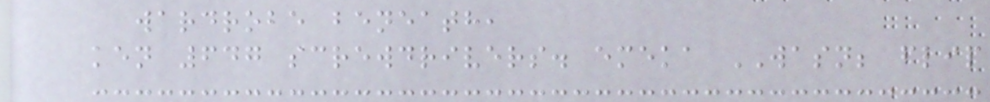wardrobe beneath,
ken 647 screwdrivers. emeka WASN; flip
